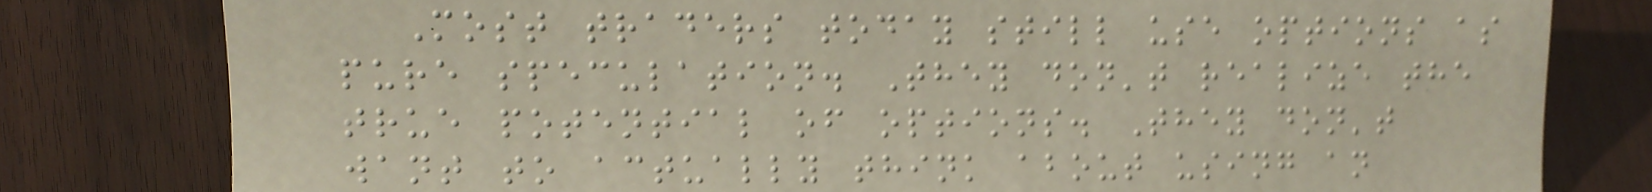Most traders today still use options as
pure speculation. They don't realize the
true potential of options. They don't
want to actually think about using an
